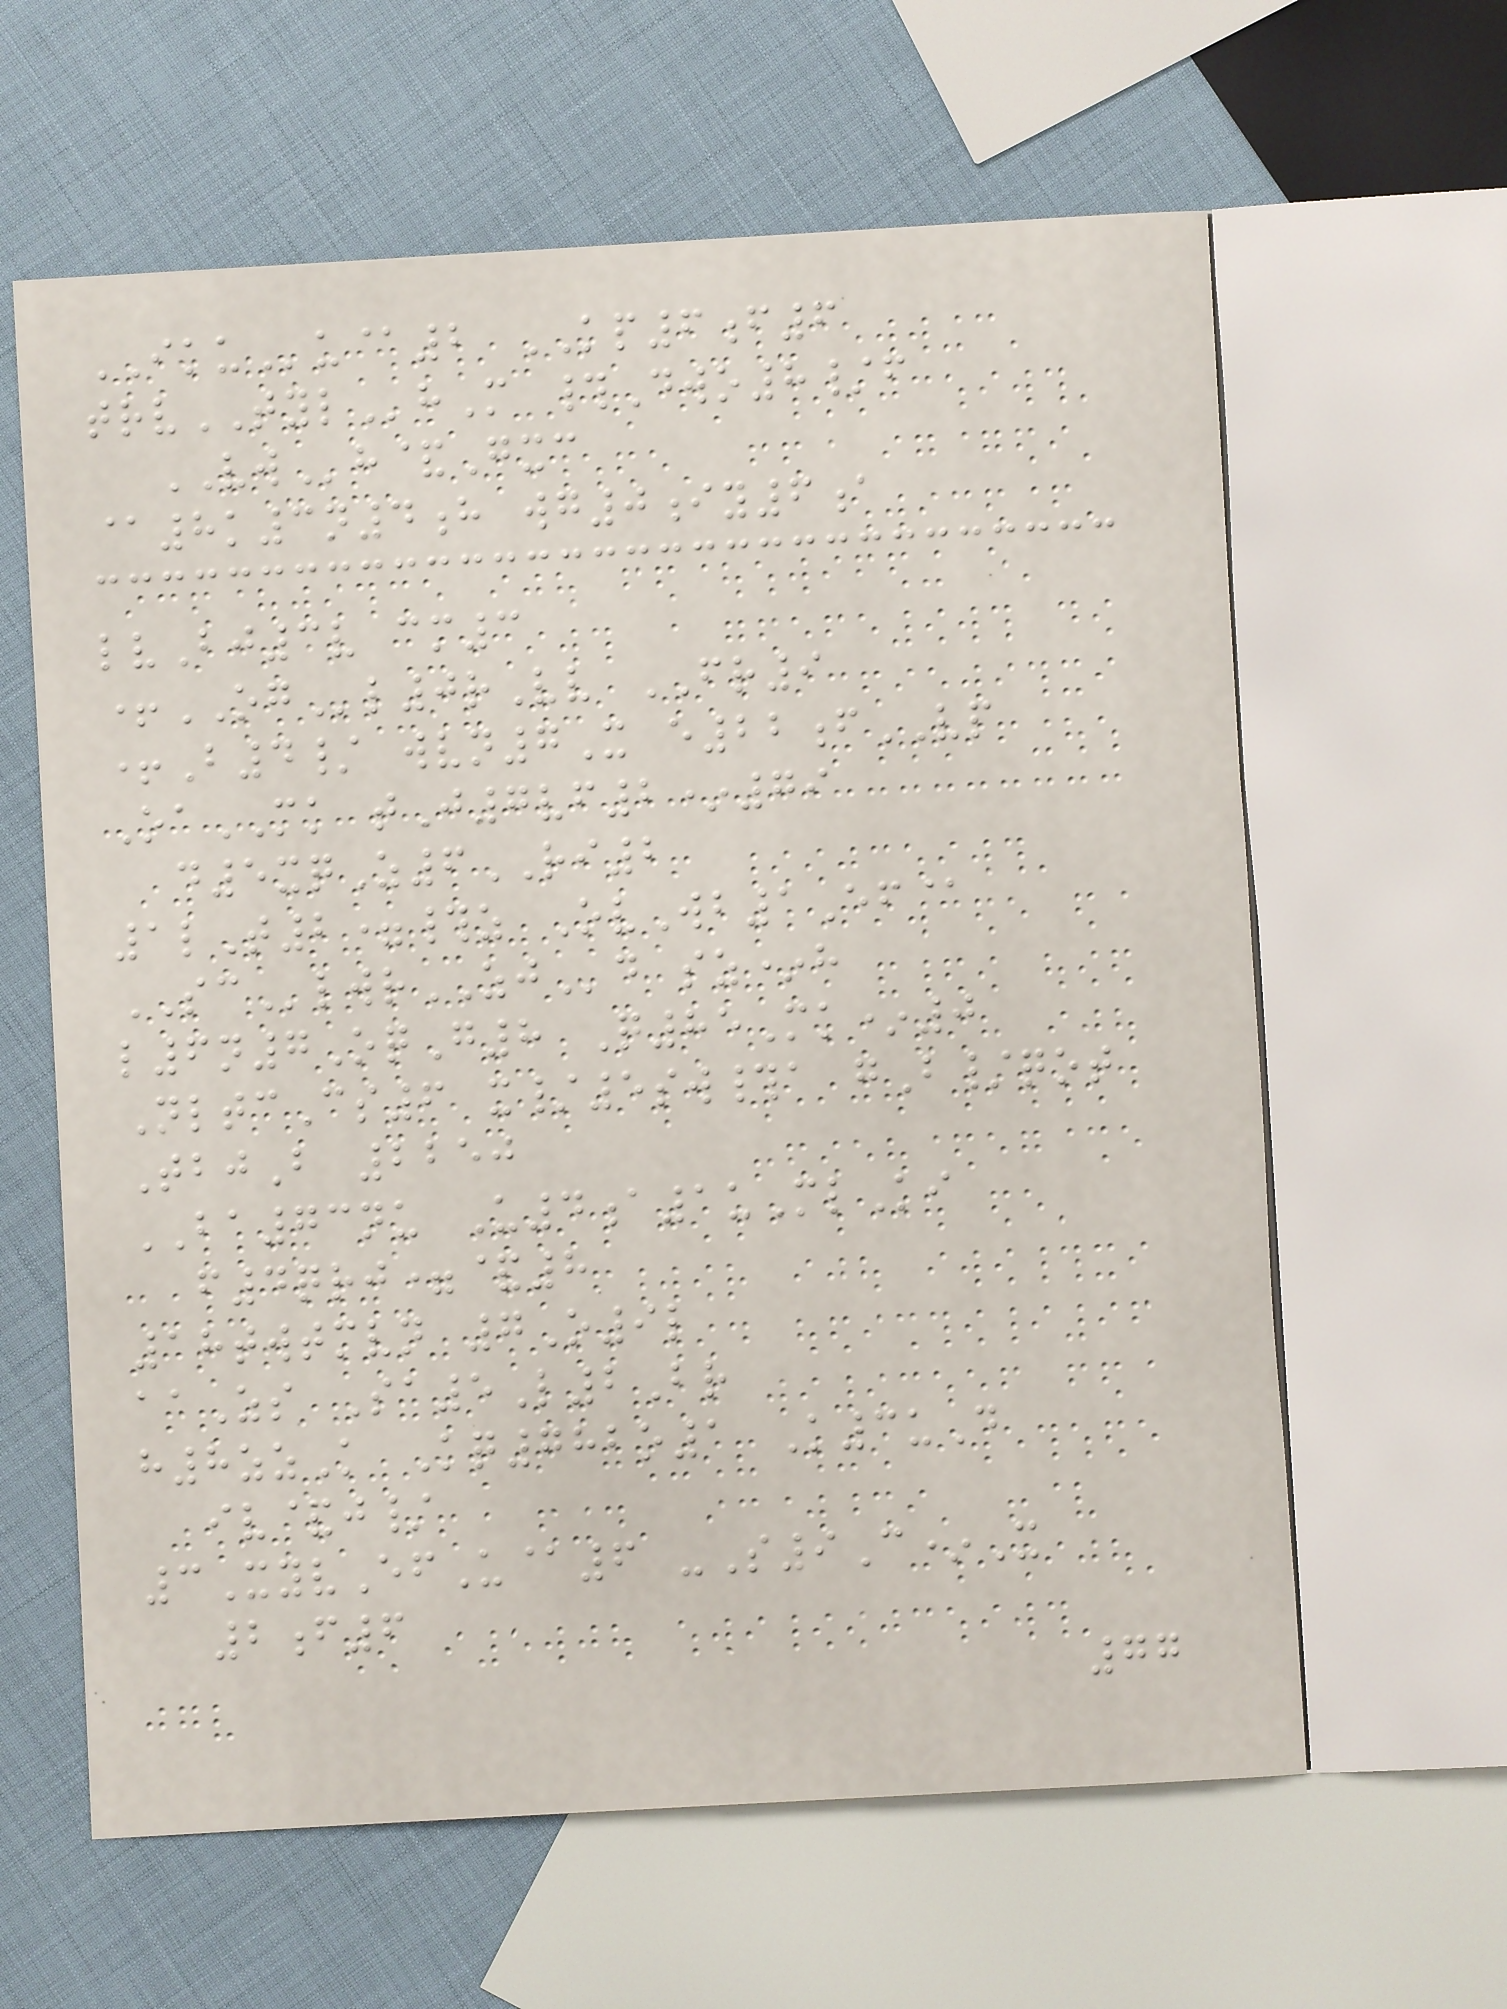IKUu@2 KP6f6
trvTYLhM #Dwo8/f
VWh&Gxc
@8k3n4h wg0iy6a
lvBj3v cm3
+OGl0rVv FR9
+B4/ wvn7X e22fVP
OaMK tJ7vf2*79
d5xqZ6RI2
1lT2=#z OvWb1Ef@
SClwrZJd sz*h
l6n7OqG8 Q85Mk*0
NltcCs6 x/5sw#a gB/qot
TbjB 2250
BA73nu U4a1uMlKi
f4qrj=&8
18twtmvn 7O9l
aaZs Sa5L2Br
h8zzK Kq782o1 K3uD
iv&j/
3XyvEfU@6 -S9C*X
2f6
77
